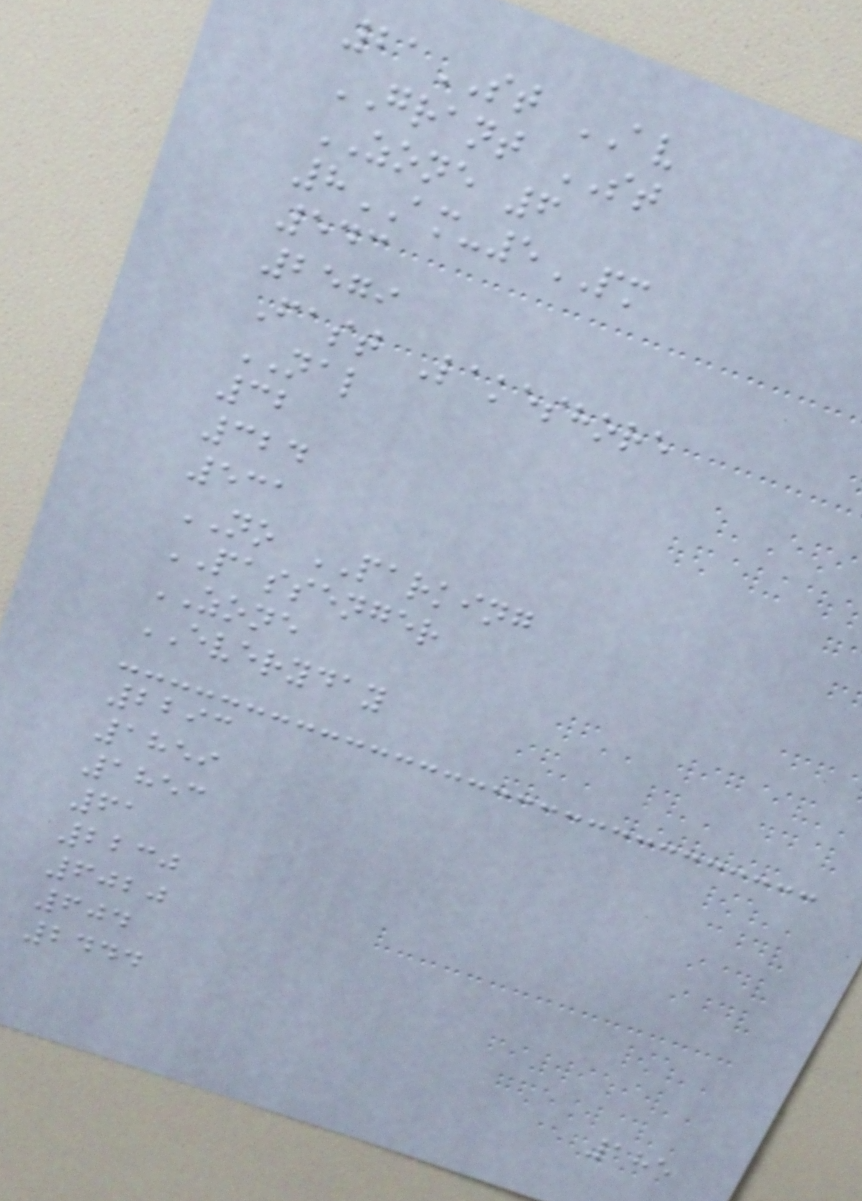21ST AV
GRANT ST
ZONE 6
8AM-5PM
543
2579
Fast Lakeshore
NAL
32
324
531
NO PARKING
PASSENGER
ZONE
EVERYDAY
2293
1859
1853
61
2230
6020
604
2444
185
